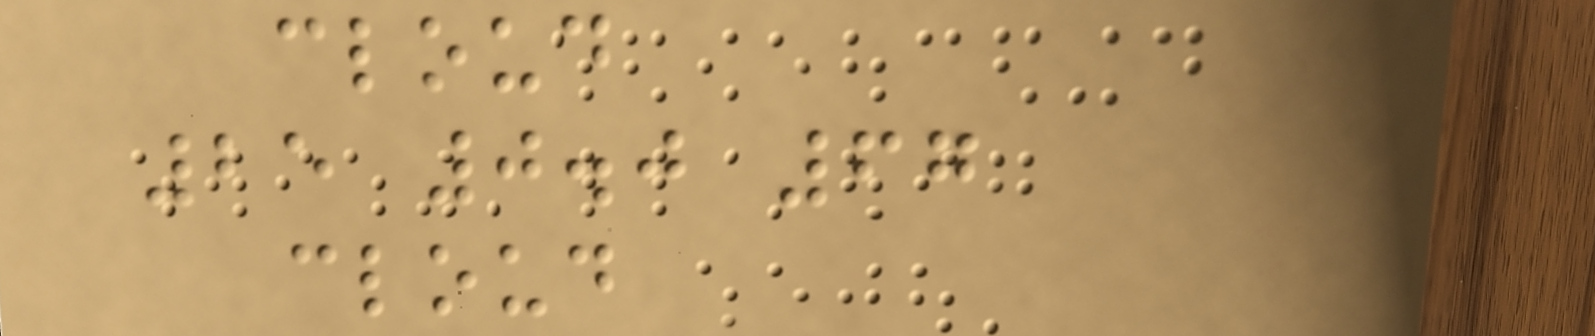cloud
25 0.0 67
cloud
